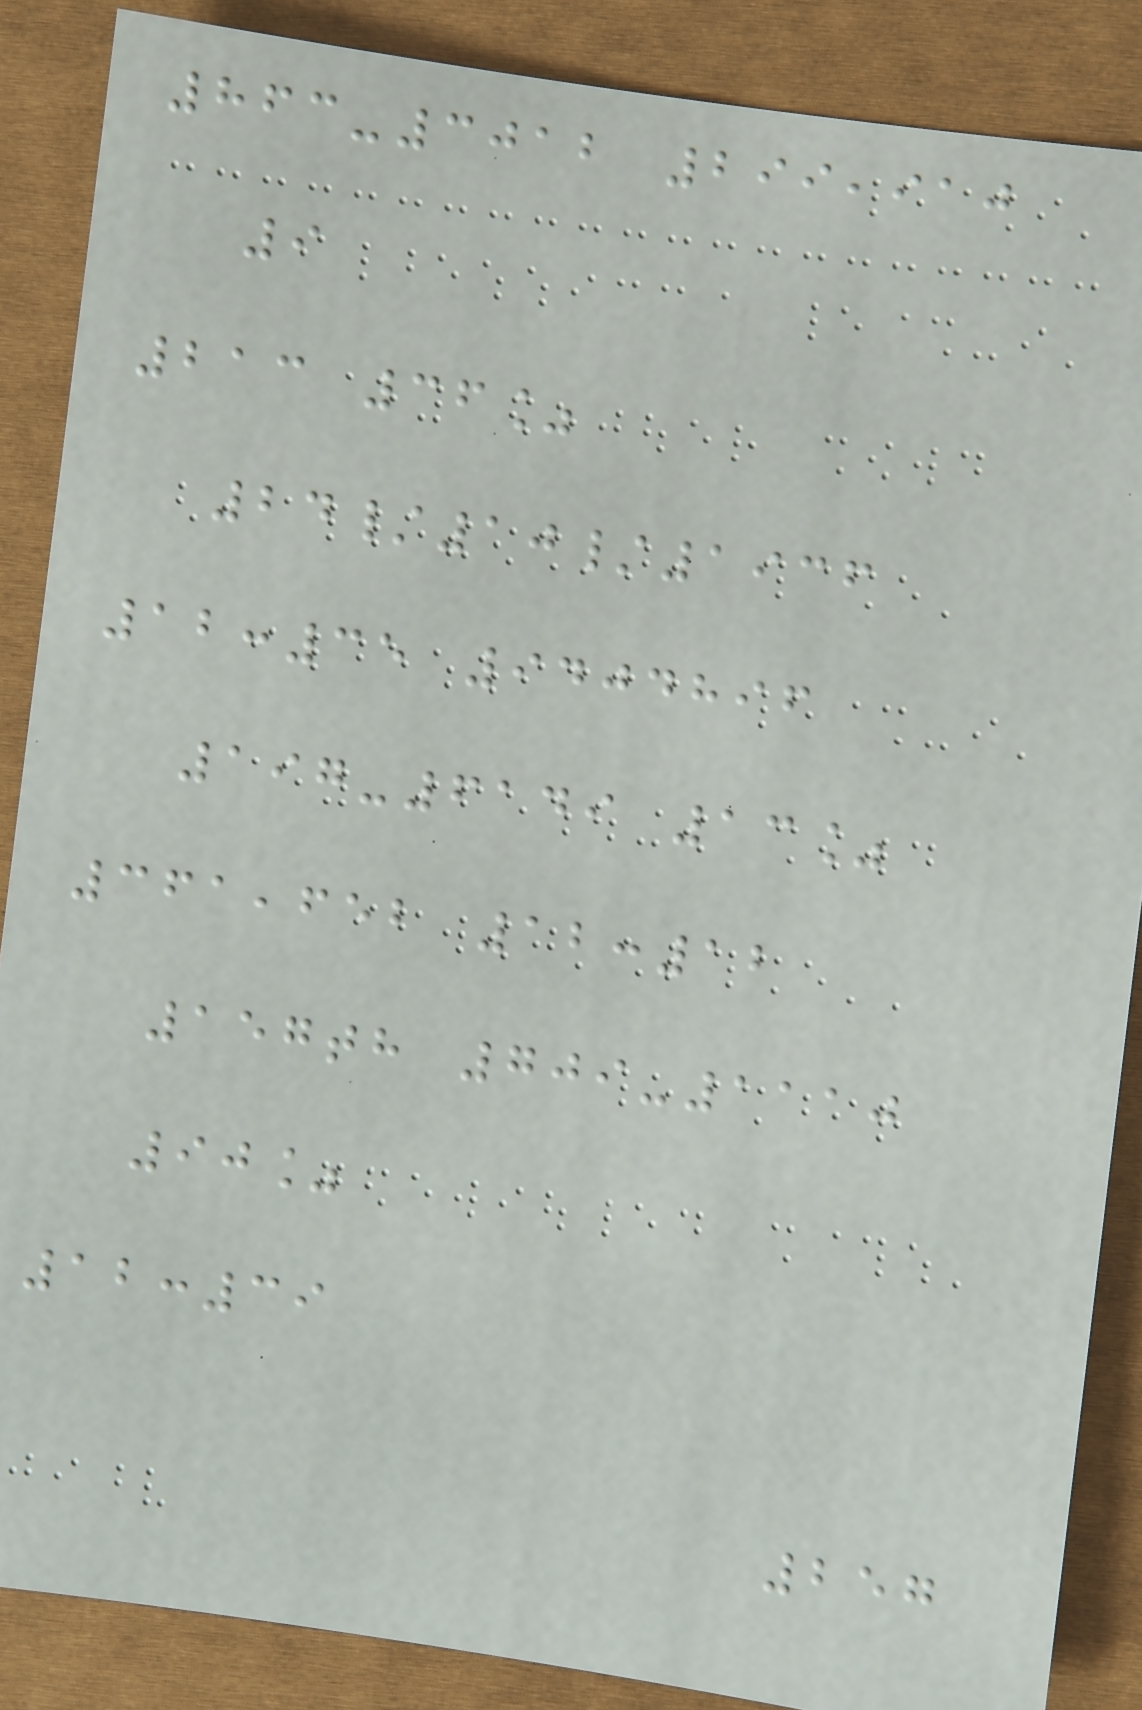863-3012 299,910
9
213 36%
24/10/1936
12:35 9404896
197-6149 13%
361,652 12:12
157th 709-1110
90%
12:39
257
